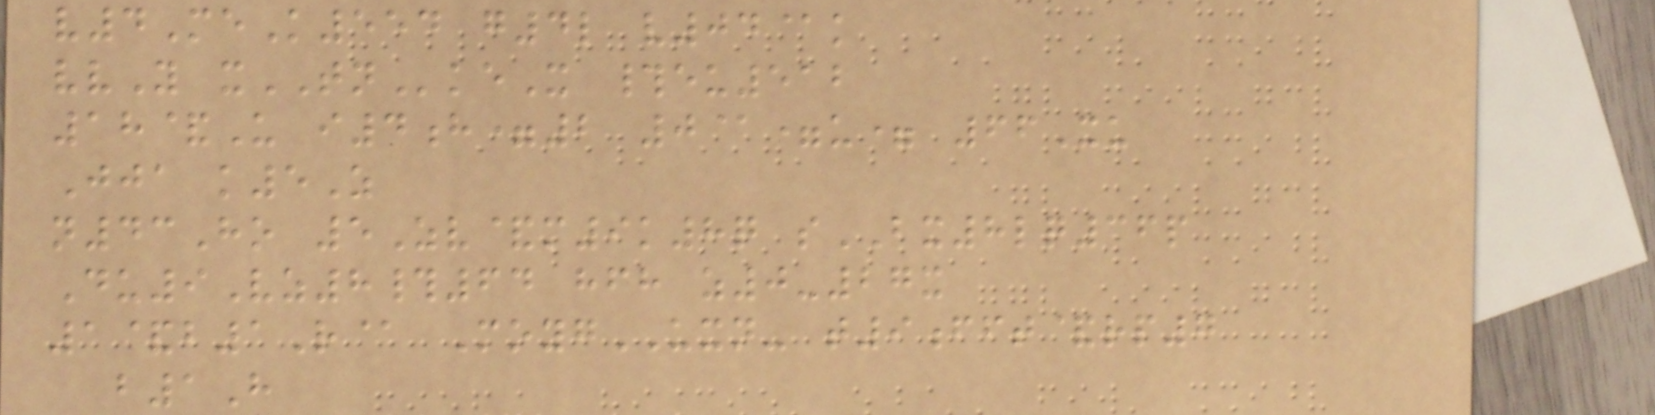v4MeK554 g4l v04@k
vvY xTNkeX #eu512
18&U i4h=2 0@=u= 66Xu
Jja k5Z
n43Ho 5Zv&m9k8q sBX8lq36p
Du9Vz8#64 hfh z0-27x
1&b1R@ MoygUXN- t9fft&rp7
b1H
